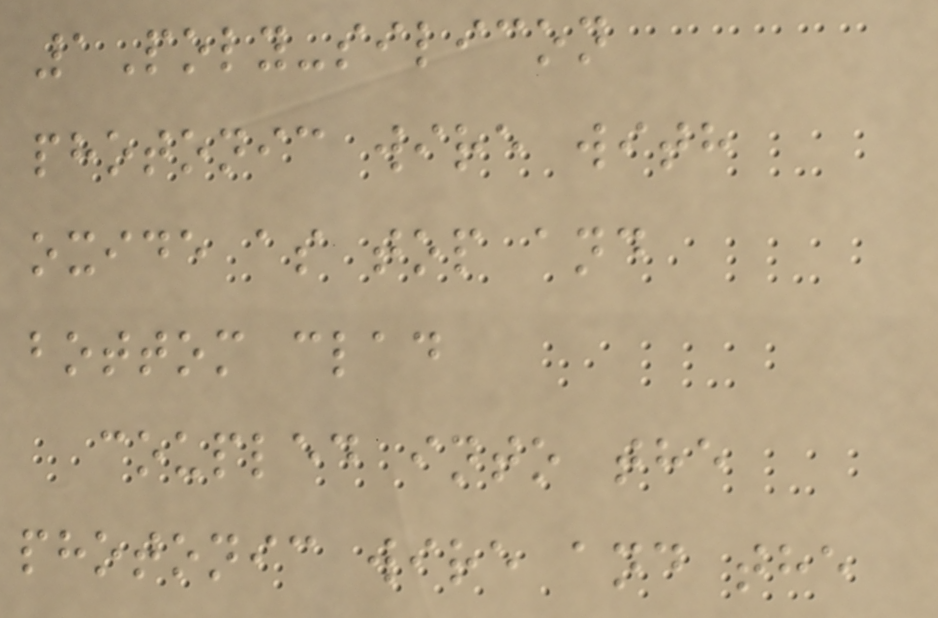1Poly-silicon
photonic wire with
oxide as top and
bottom clad
coupled into the
photonic wire and the
